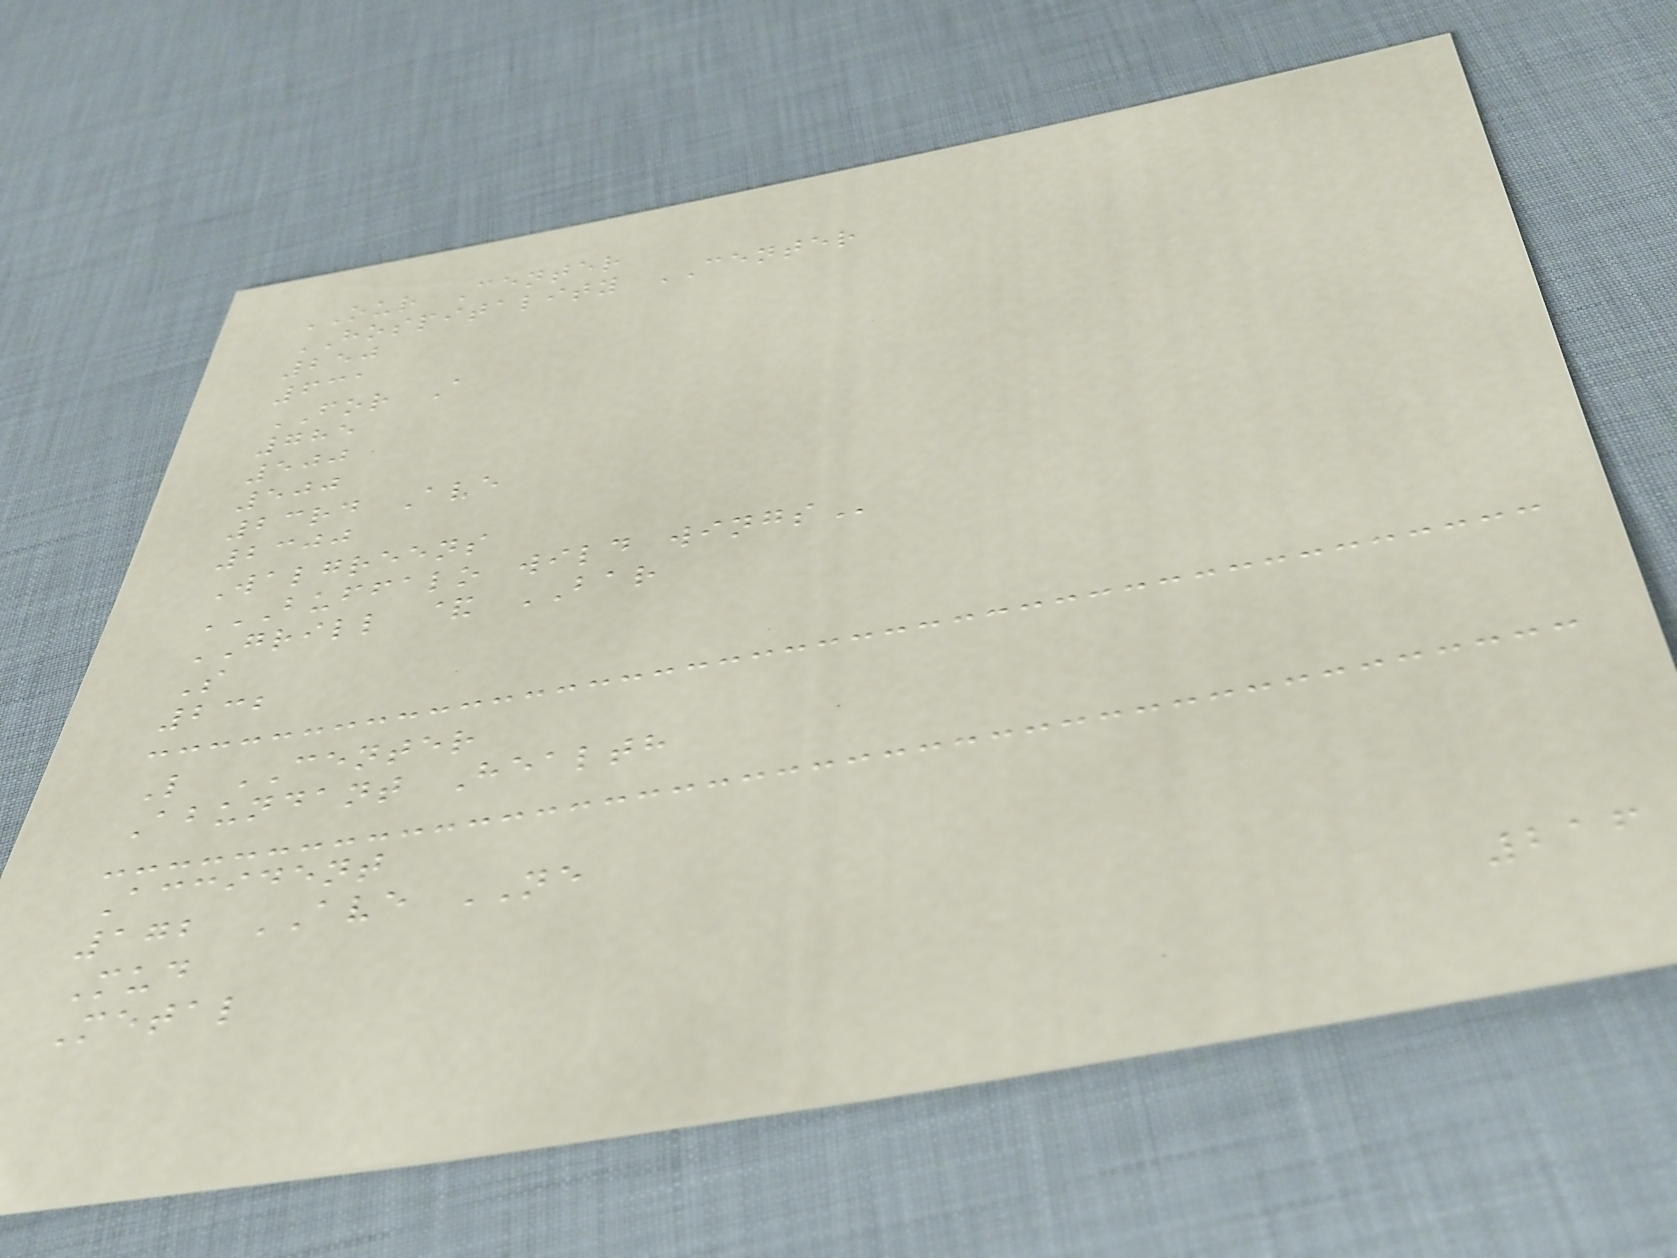OUR Center
HOSPITALITY CENTER
250
631
FOR A
785
500
500
23rd Ave
2300
Walgreens
BUFFALO WILD WINGS
GRILL & BAR
S
232
L CENTER
Abundant Health
Accident
172 AVE NE
Mud
Metal
216
